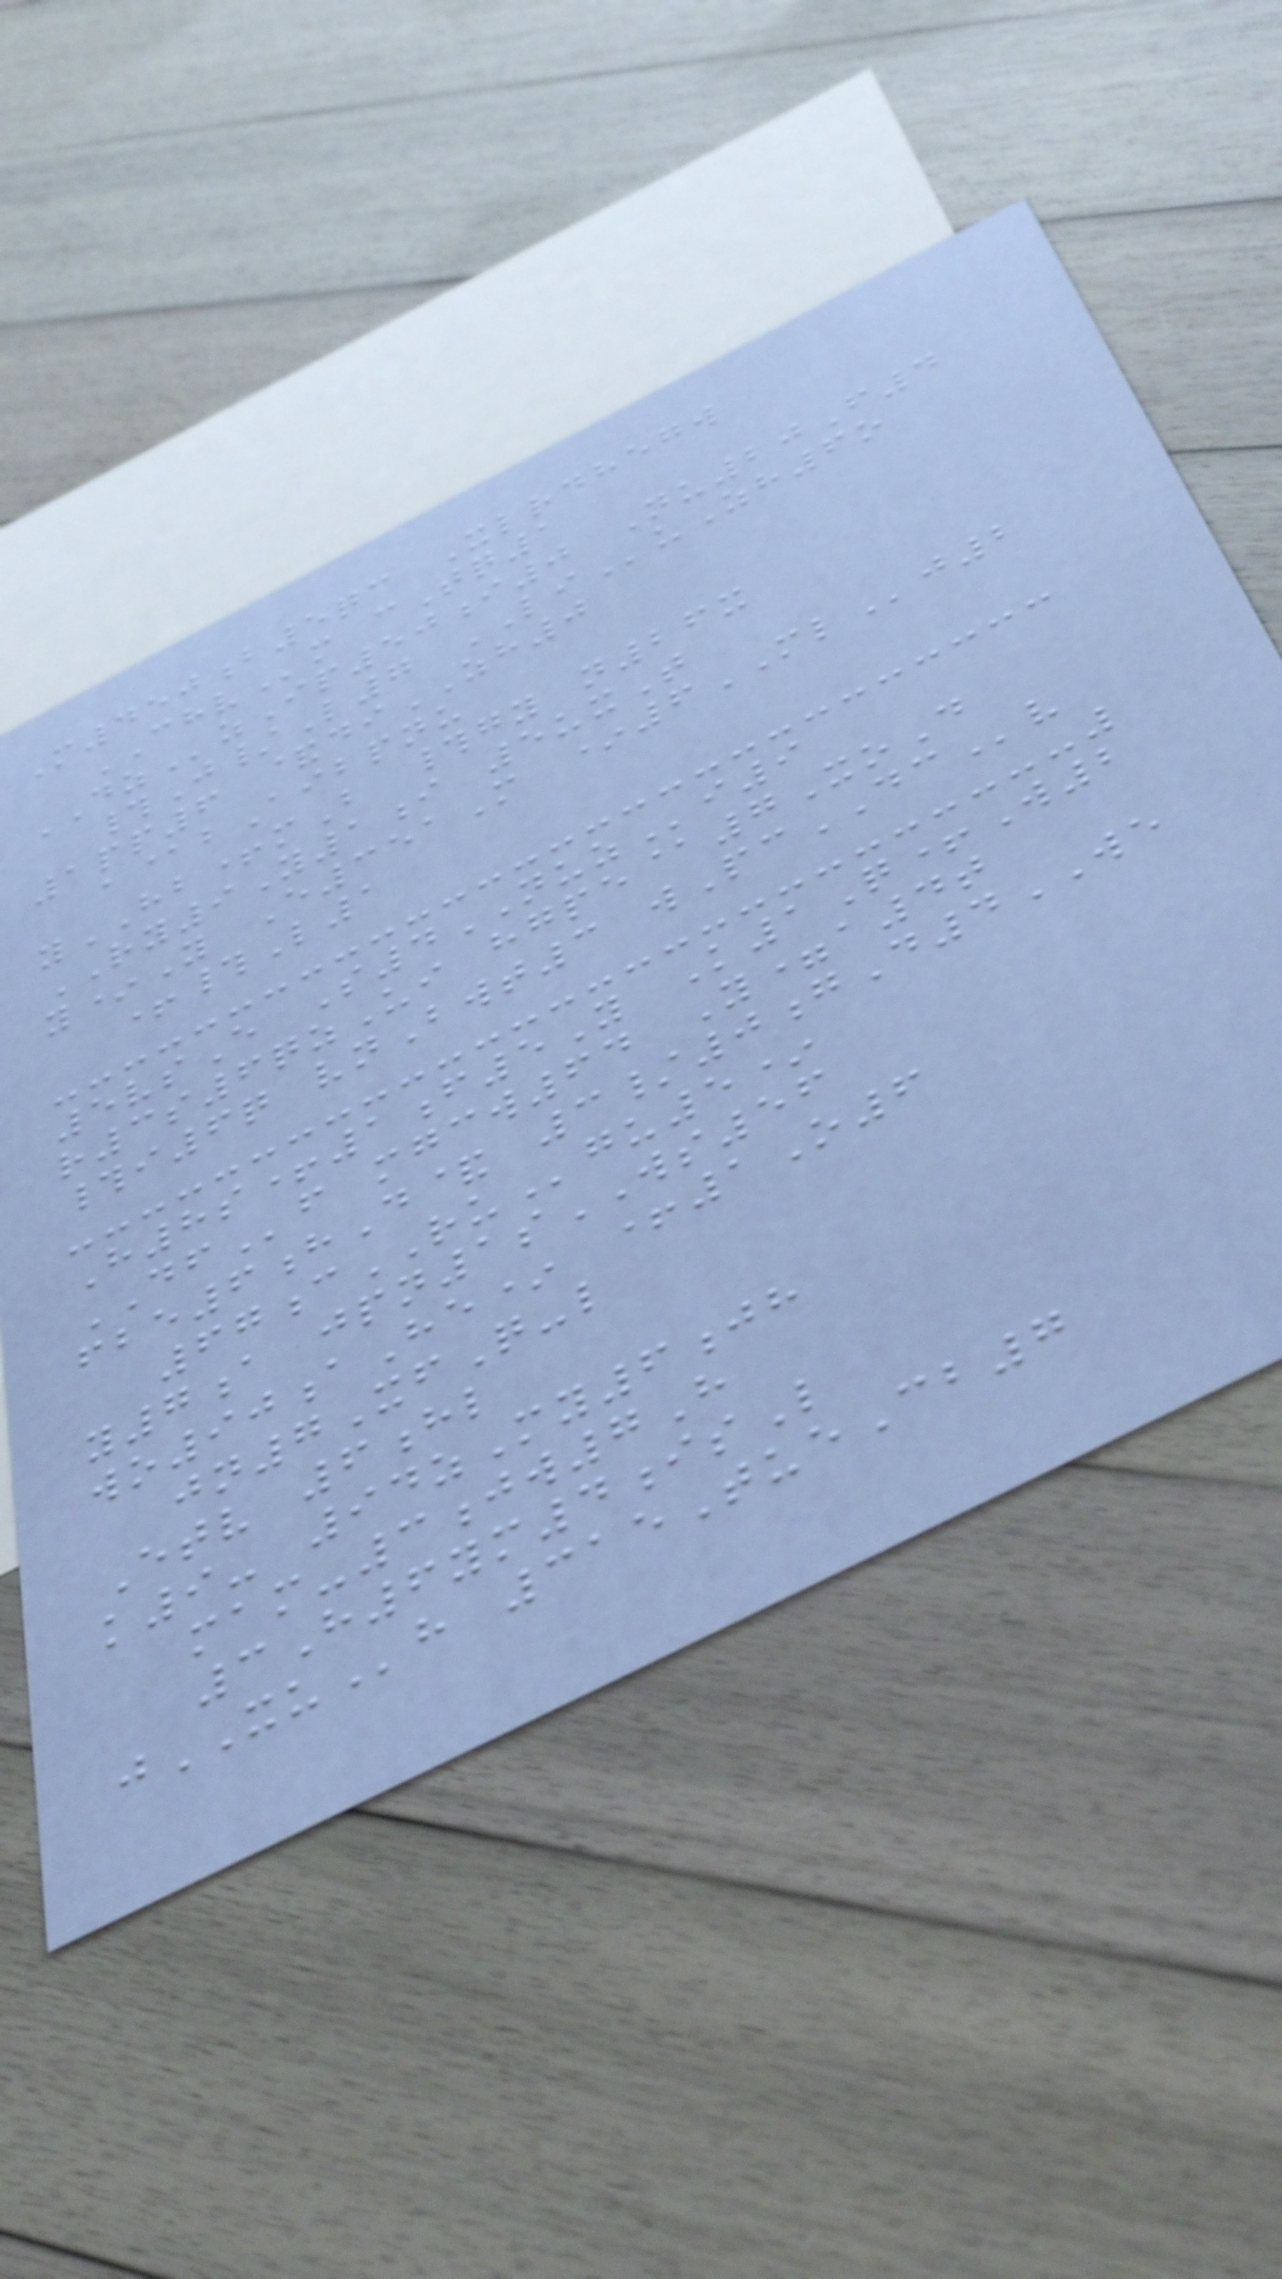M450b5qc Xlrdhegw
CHVm cTq1
DZzIp50i0 Nu20F4
#J/L7 LIuZh6o
1pp6 &diZH0
a@bAibpnu
yHB+mB #gy n26x
RY9Y1i 5uxT
y*Y E351M *6MLj2
+#L1
5vsE S4NUZi9
r3s6qzUi hgpe@7XoD
#i6q vnBwt3 wPcDCv
H8s+1f5Y K1Q+W2
DFf mgcw64 Y=a4t
fbe6hD& 3/0gD4WE
67cRUgu5*
y7a jpn1sWS56
wo90aHe* +1O6
jn7XfQ-l
Etv 6hl
k9- 94zMy6jh
mam-3jw7H
3H6ym4isL
jXUh 315TueCb7
